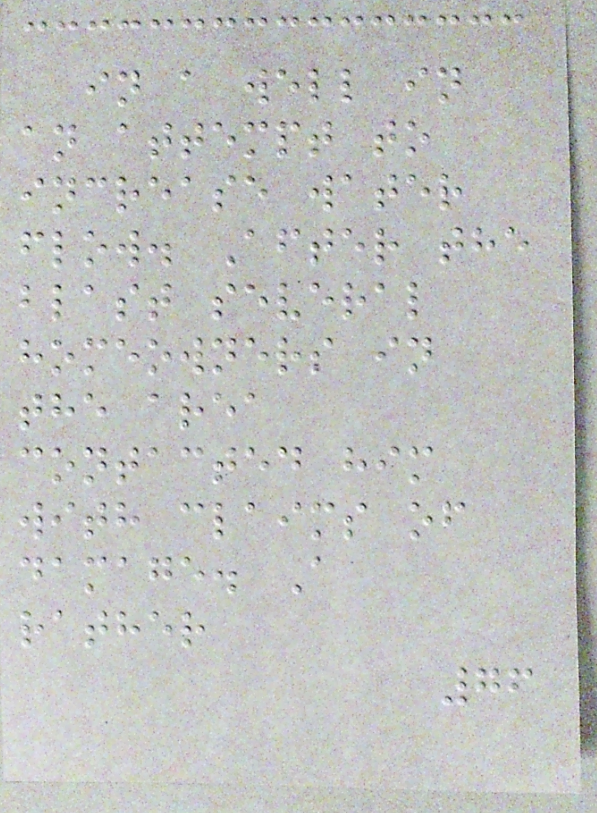in a well in
an attempt to
increase water
flow. After the
blast several
homeowners in
the area
contacted him
with claims of
damage. A
rather
76
